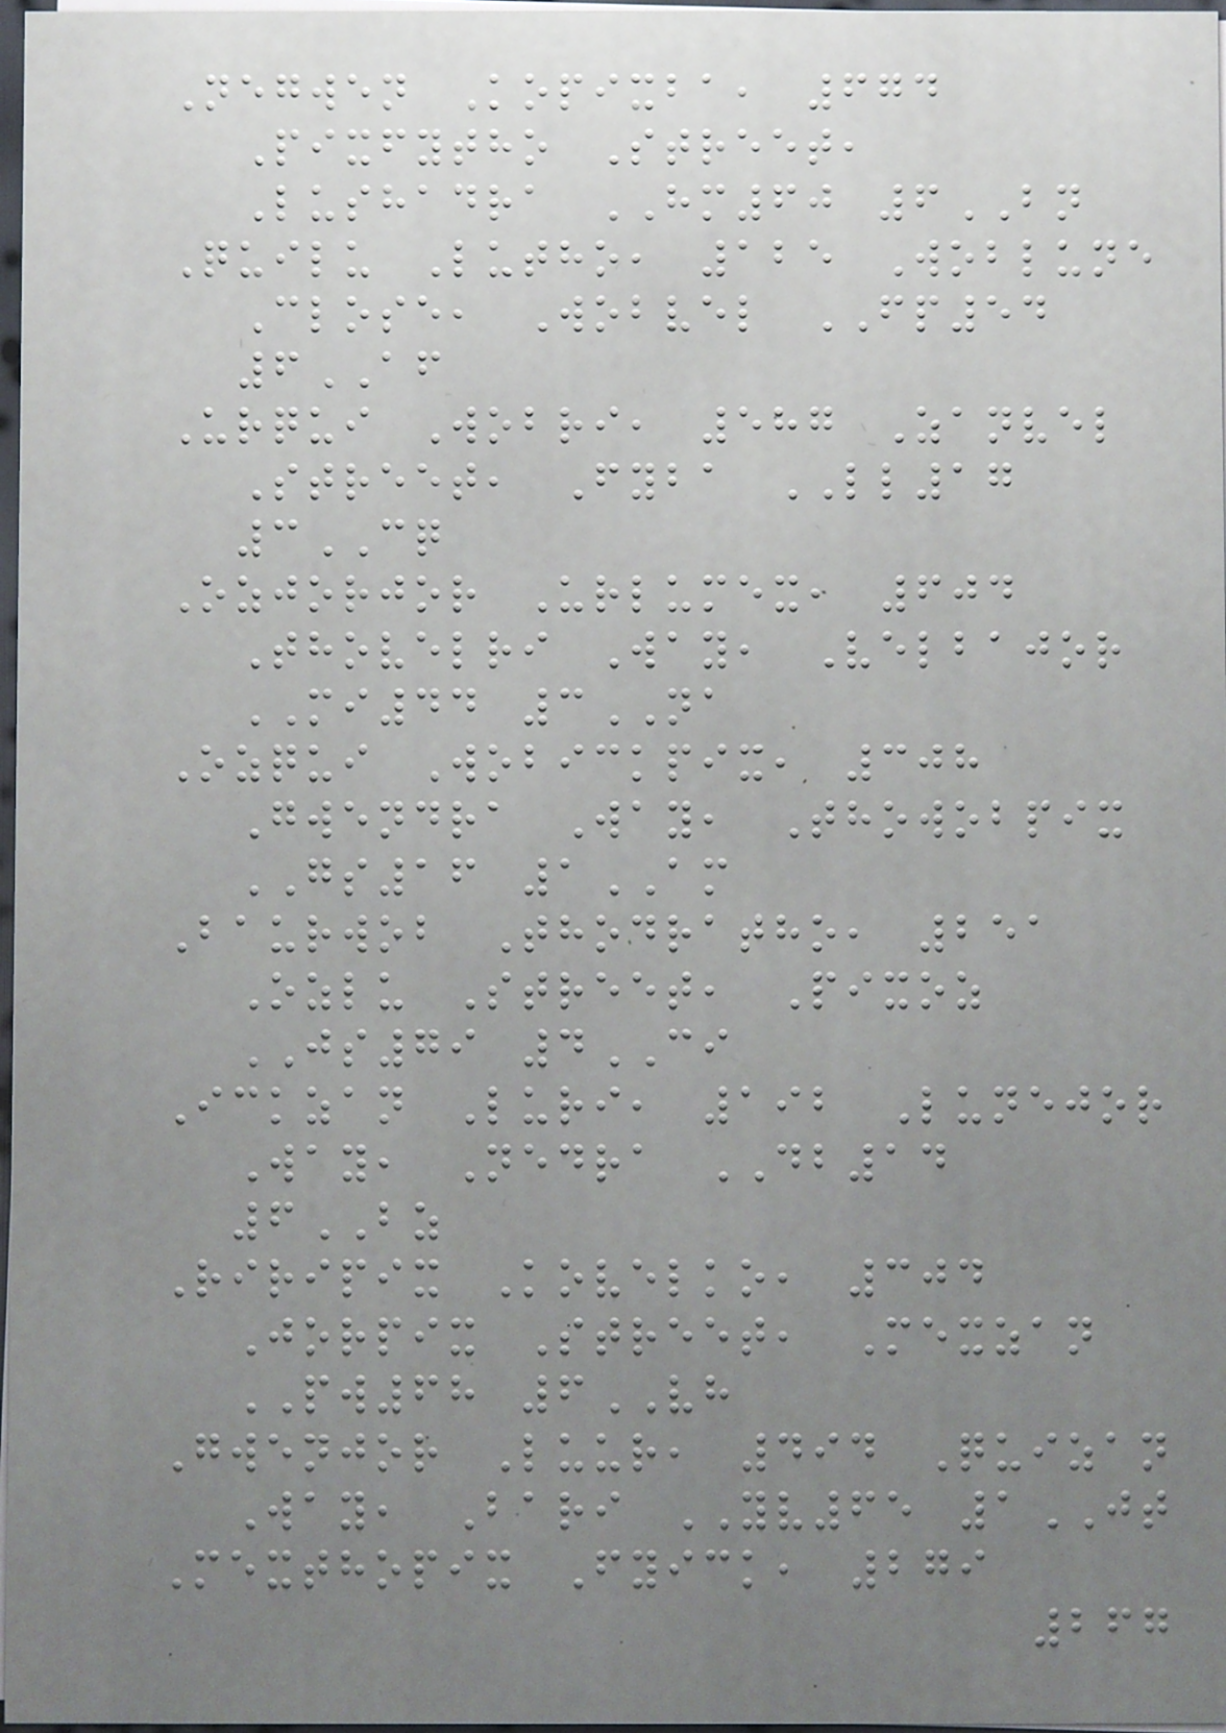Negwen Kopixba, 674
Pixfytho Street,
Lushadra HM60 6BN
Quilu Lutho, 125 Woblune
Close, Wobvel FP54
6AF
Urqui Wobri, 587 Zanvel
Street, Fyba LL17
3CQ
Ozjorjor Urlumex, 604
Thovelri Way, Velbajor
MI44 3NA
Ozqui Wobickpix, 308
Gwendra Way, Thowobpix
GS16 1AM
Baurwob Thodratho, 251
Ozlu Street, Pixoz
JS79 4CI
Ickzan Luri, 192 Lunejor
Way, Nedra DB14
6BZ
Riripix Kovelko, 304
Jorpix Street, Mexzan
PW68 6VH
Gwenjor Luur, 494 Quizan
Way, Bari YV65 1JT
Mexthopix Fyick, 279
267
